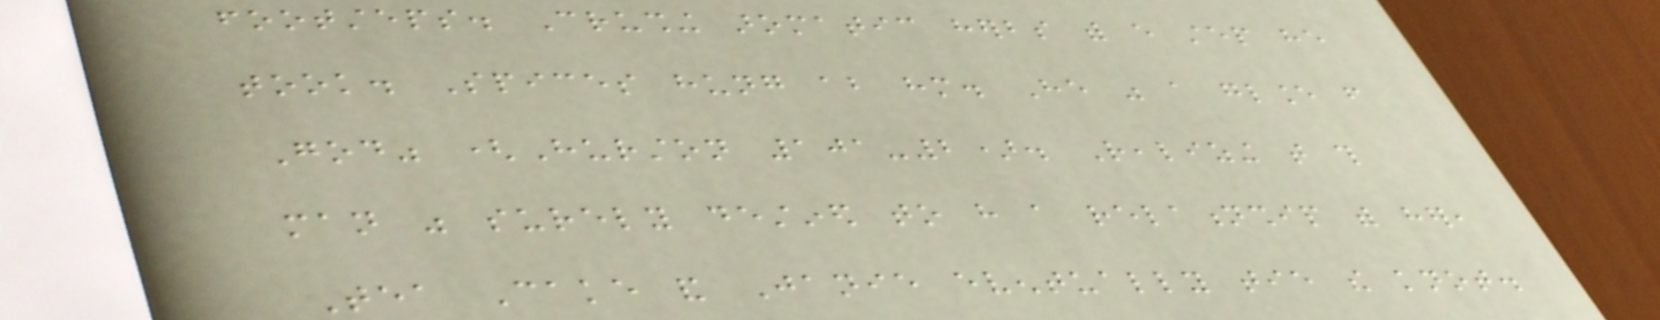footsteps. Crushing aromatic herbs with every step he
took. Spices hung about him. He was a glance from
God" (Hurston 101-2). Realizing that this
man was surely destined to have a relationship with her,
Tea Cake and Janie eventually tie the knot.
